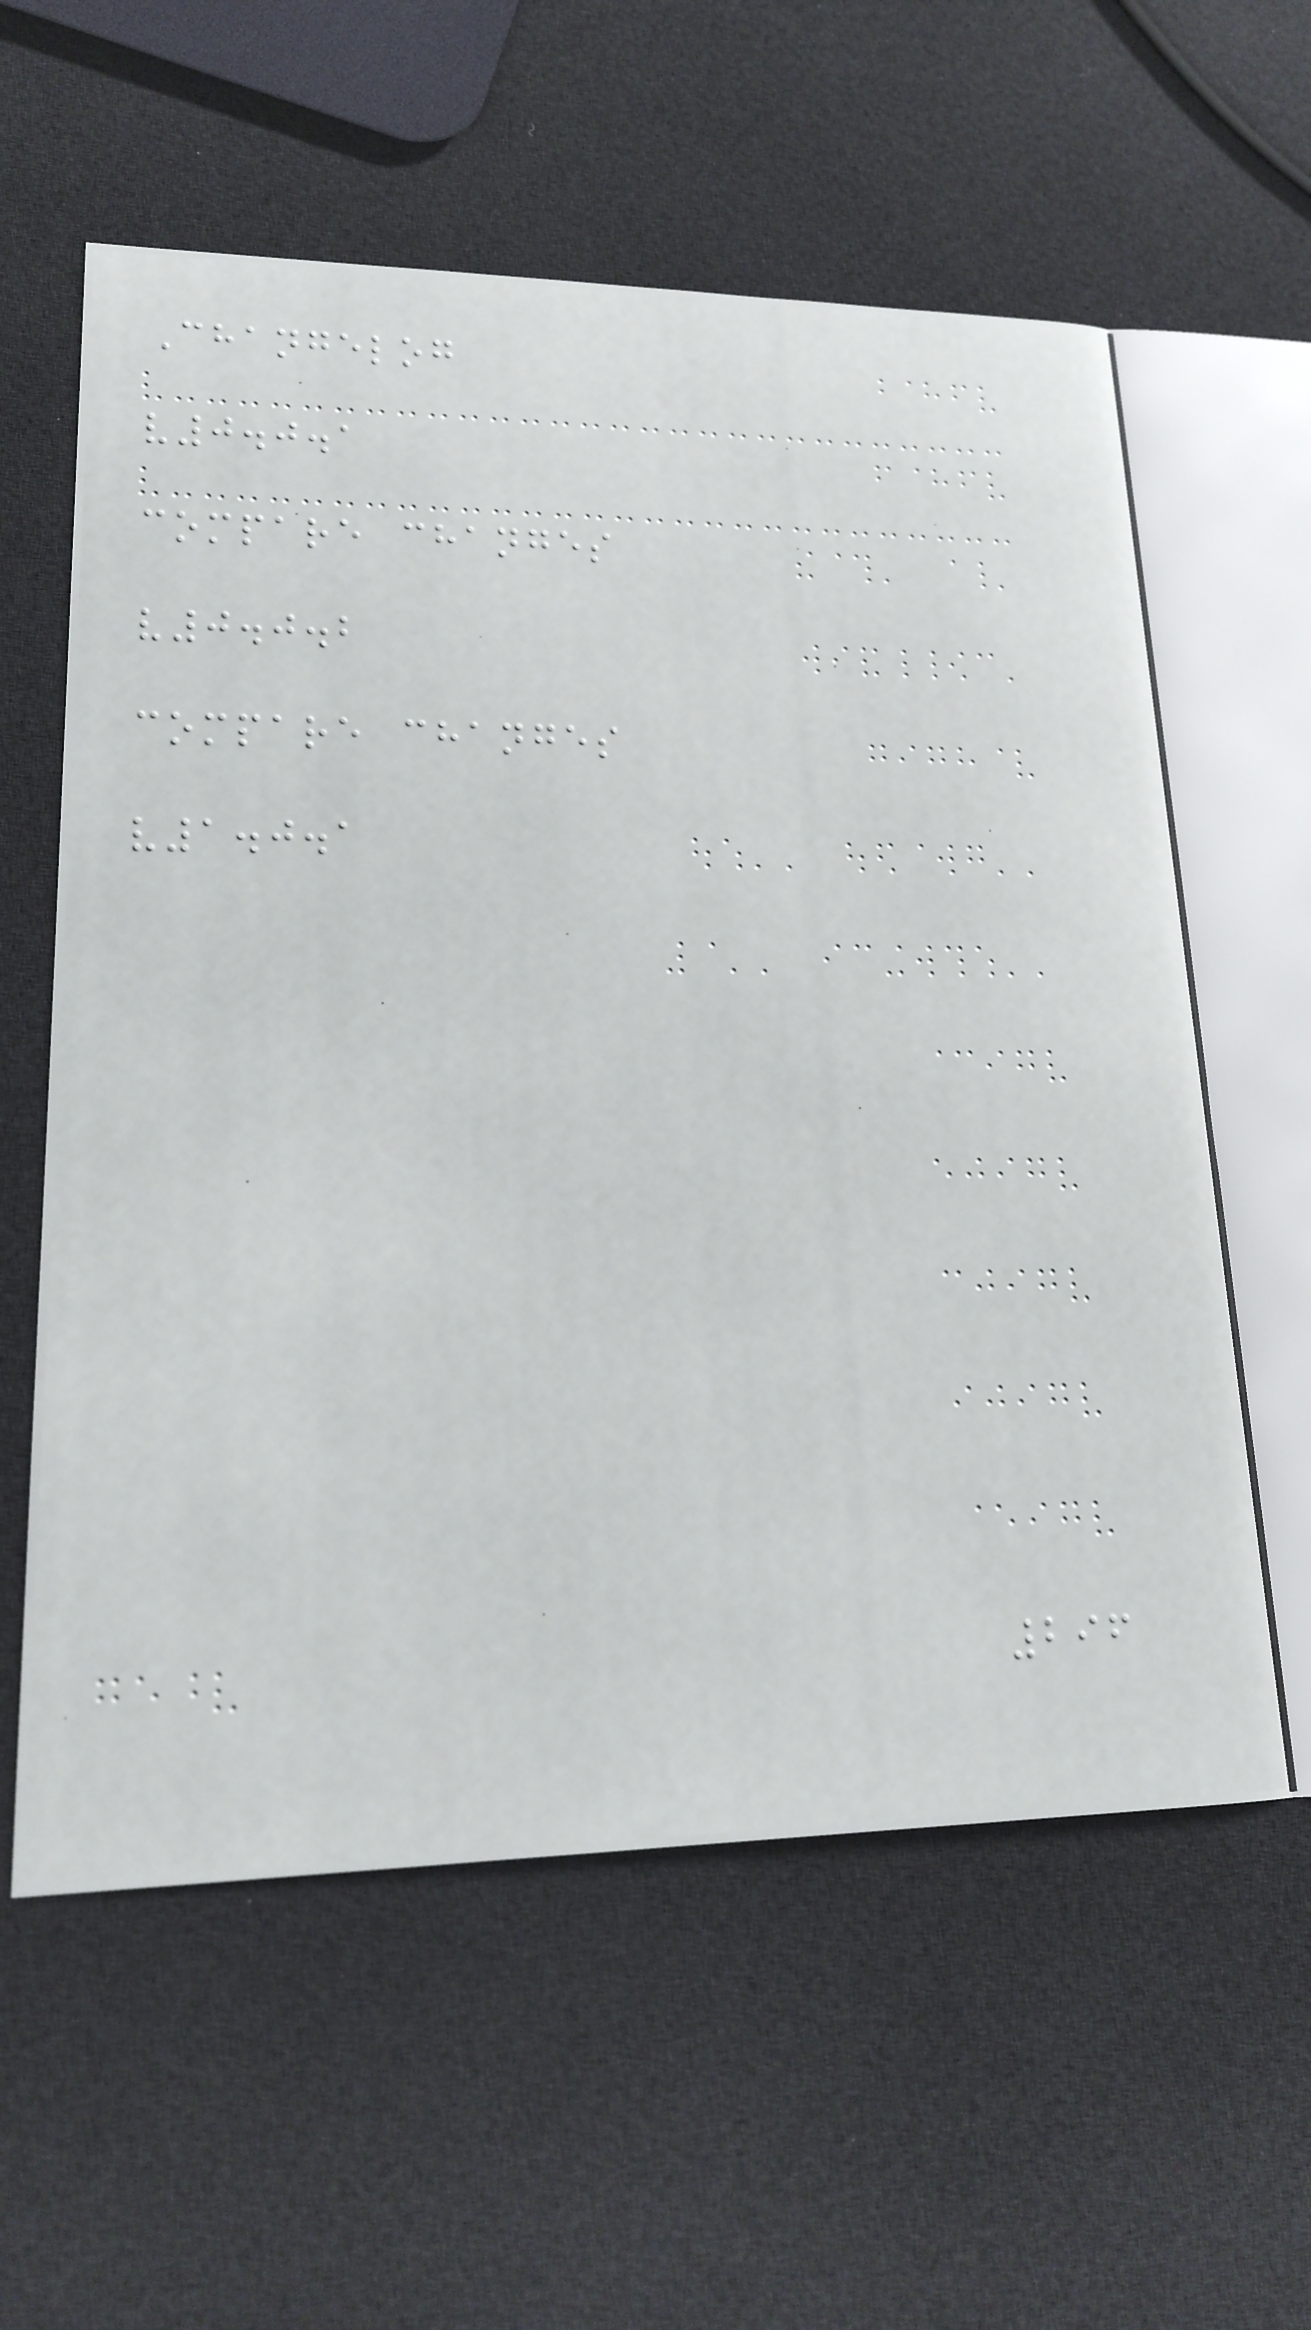Changelog
v0.0.1
compare changes
v0.0.2
compare changes
v1.0.1
296
